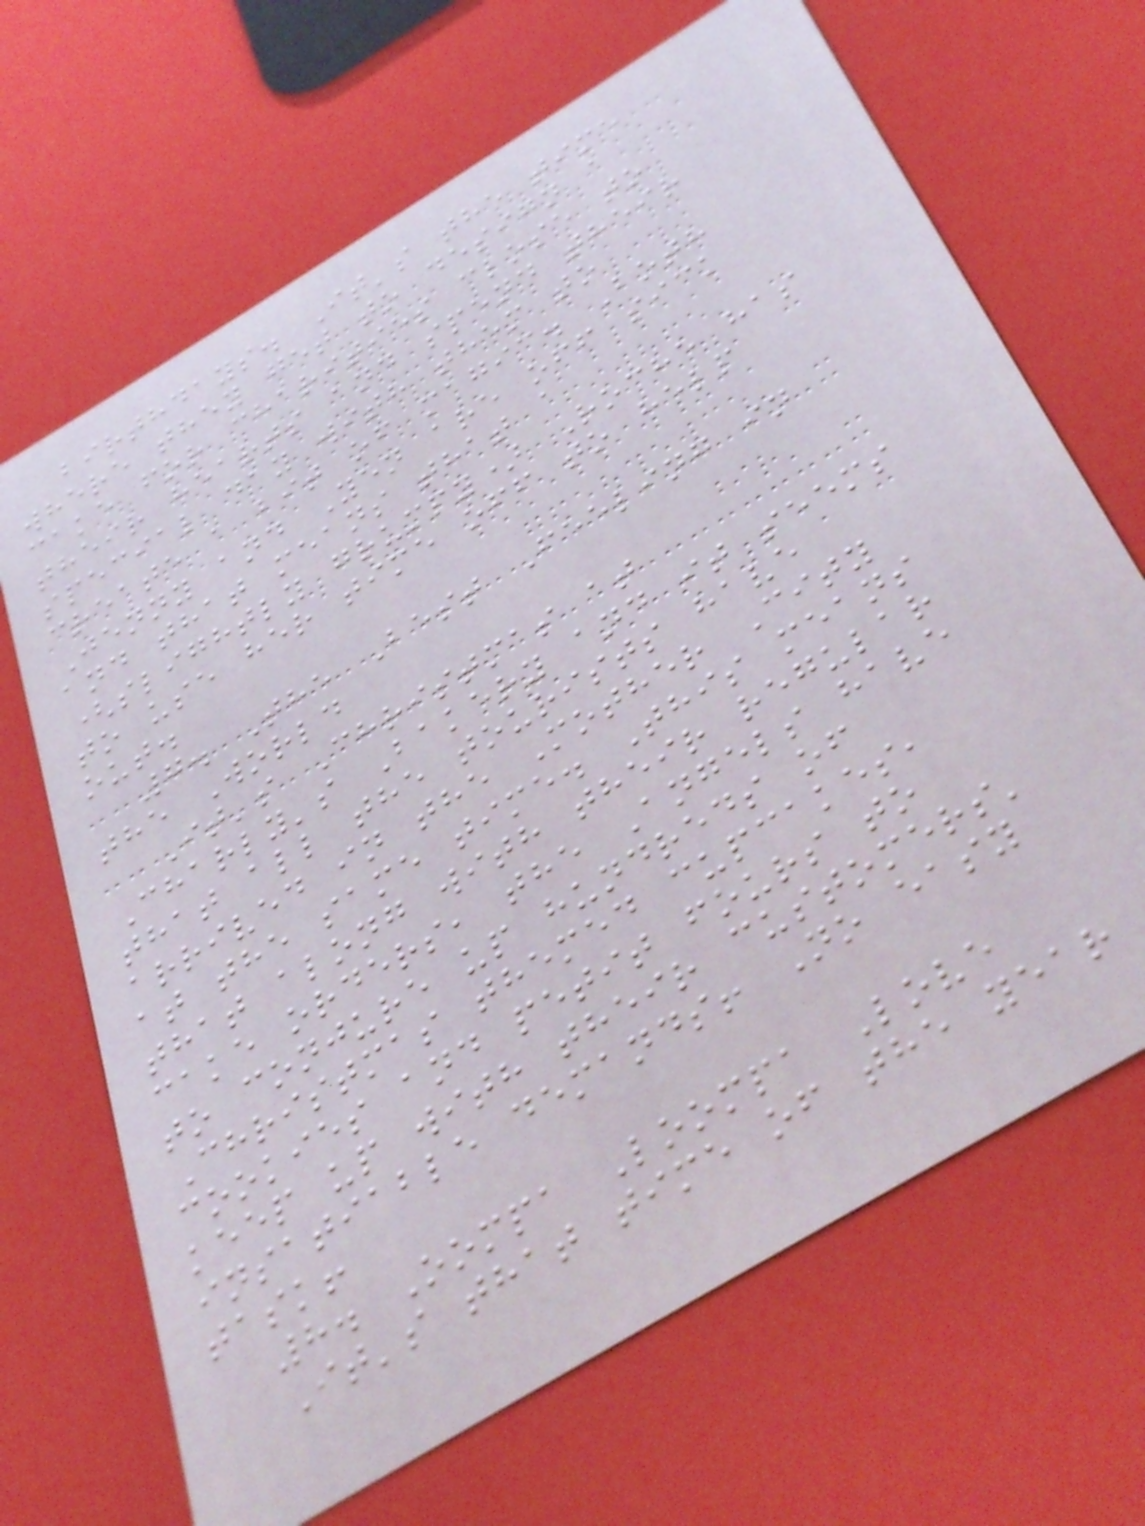birthdays. It's the time
where they get to design a
cake for charities close to
their hearts and spend their
special day with them to
create a bit of magic. Both
Jenny and Yen are off sick
and that means that a
(slightly grumpy) Roche has
to use her time off to help
out.
7. The Best Feeling in
the World
It's Christmas at
Charly's Bakery and it seems
that all the tourists have
arrived in the Mother City
at the same time. This means
that along with their regular
cake orders, the Angels have
to conjure up hundreds of
Christmas themed cupcakes,
cookies and petit fours to
keep up with their customers'
insatiable demands! No easy
task!
8. Oompa Loompa Love
It's that time of the year
